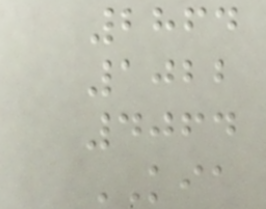2864
1022
4064
KIA
